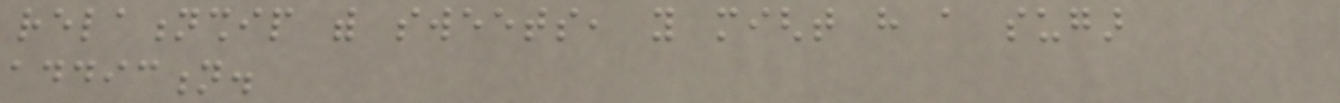relationship with sweets, you might have a sugar
addiction.
